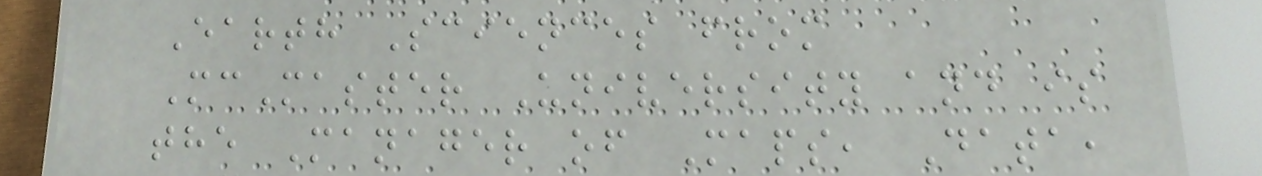Earth Sciences from
McMaster University and is
the Manager of Maps, Data,
